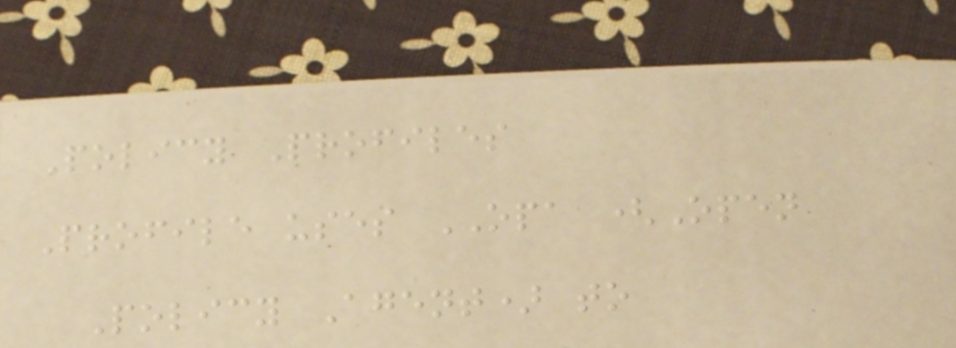Policy Profiles
Profile uses OPA (Open
Policy Agent) to
